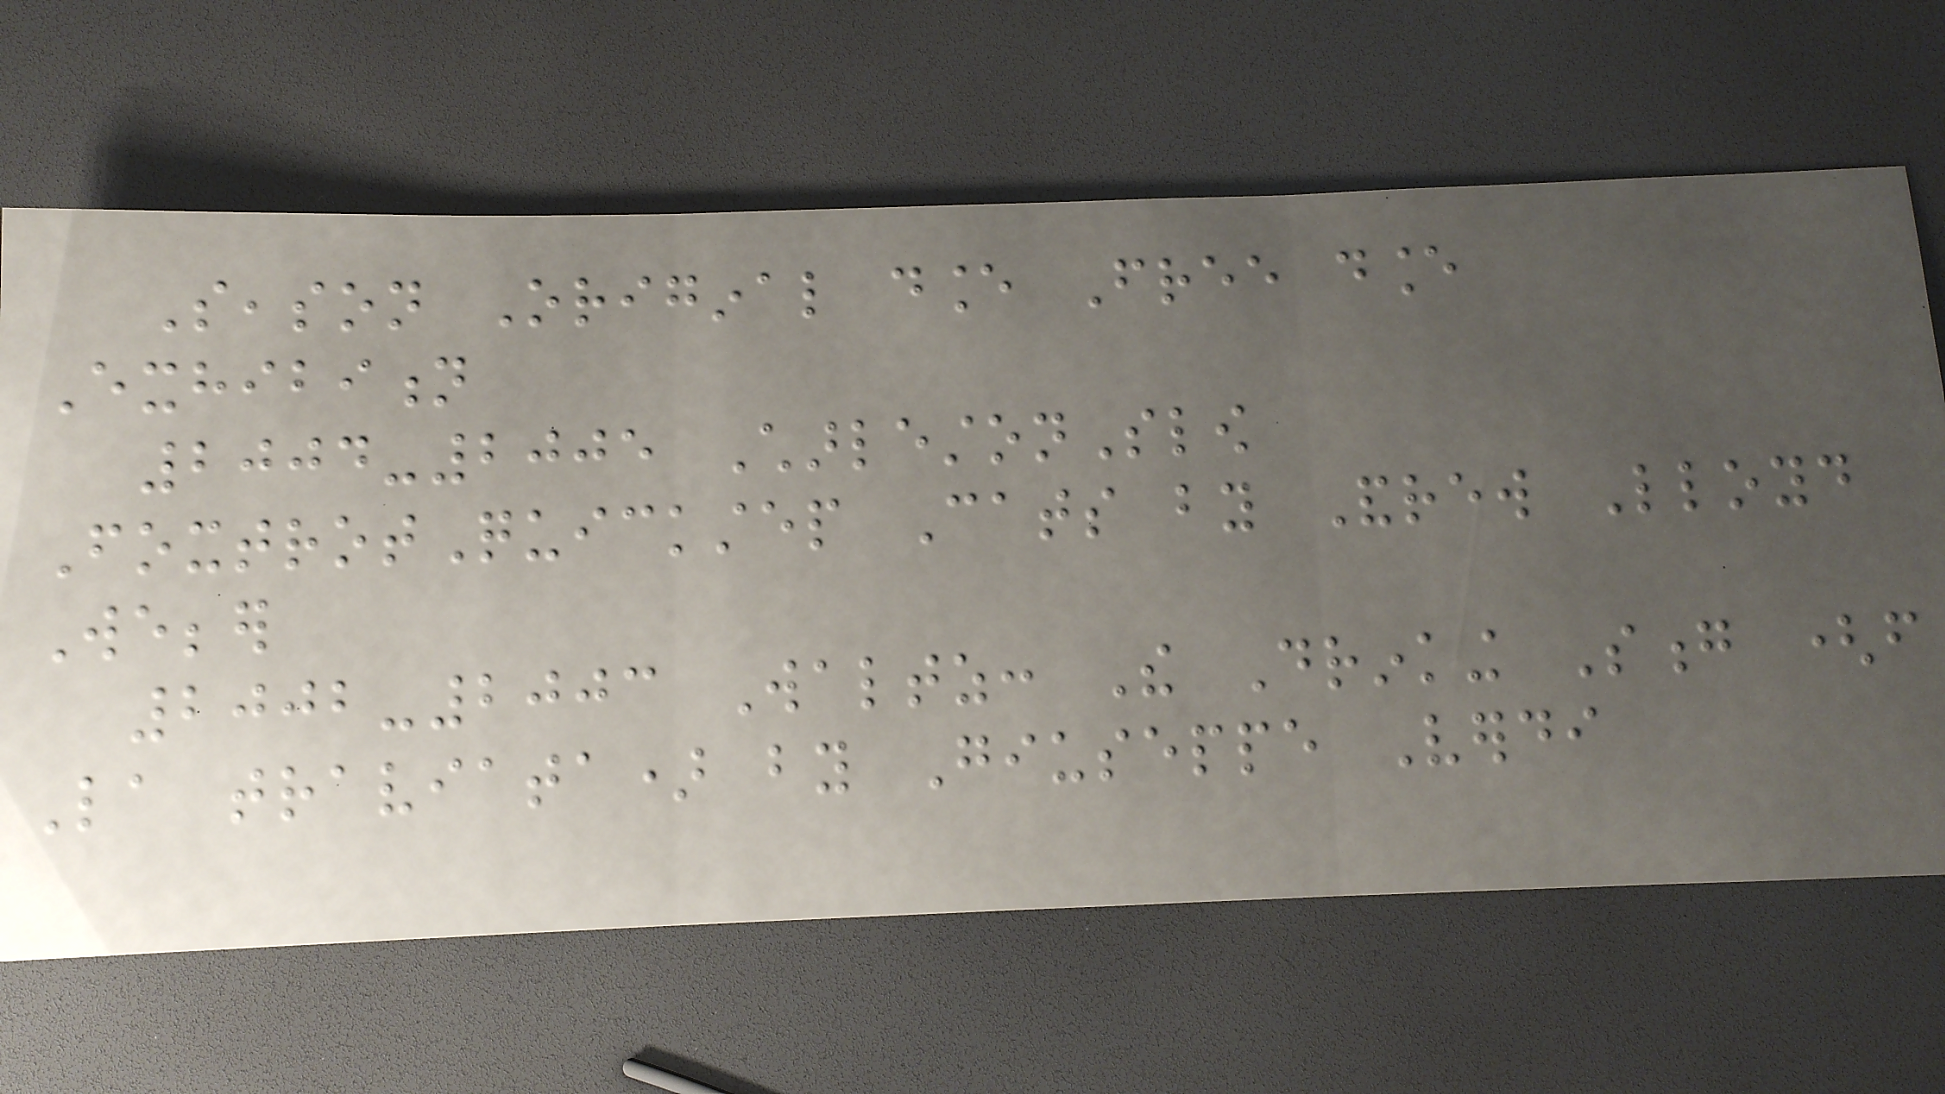Season Original dance Free dance
Exhibition
2004-2005 CharlestonSlow
FoxtrotQuickstep Cats by Andrew Lloyd
Webber
2002-2003 Waltz: The Drinking Song (from
La traviata) by Giuseppe Verdi
